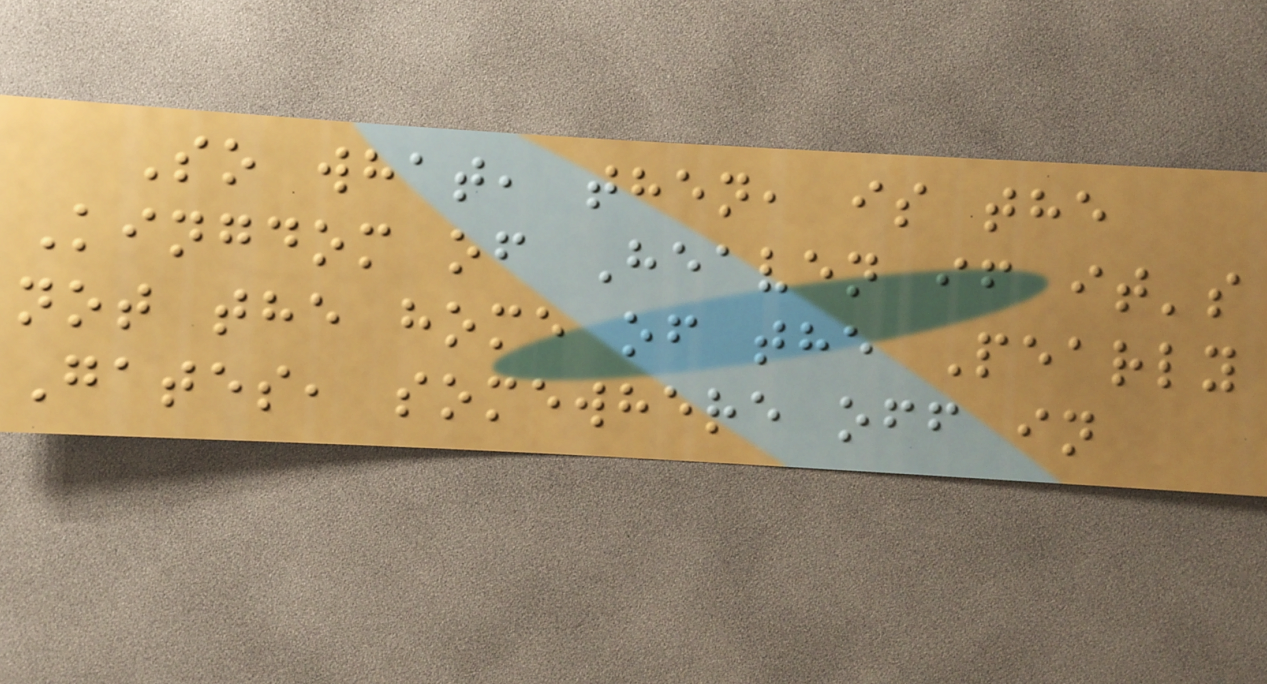So what, then, is the
Kingdom of Heaven if it's
not the home of the Pearly
Gates, somewhere off in
